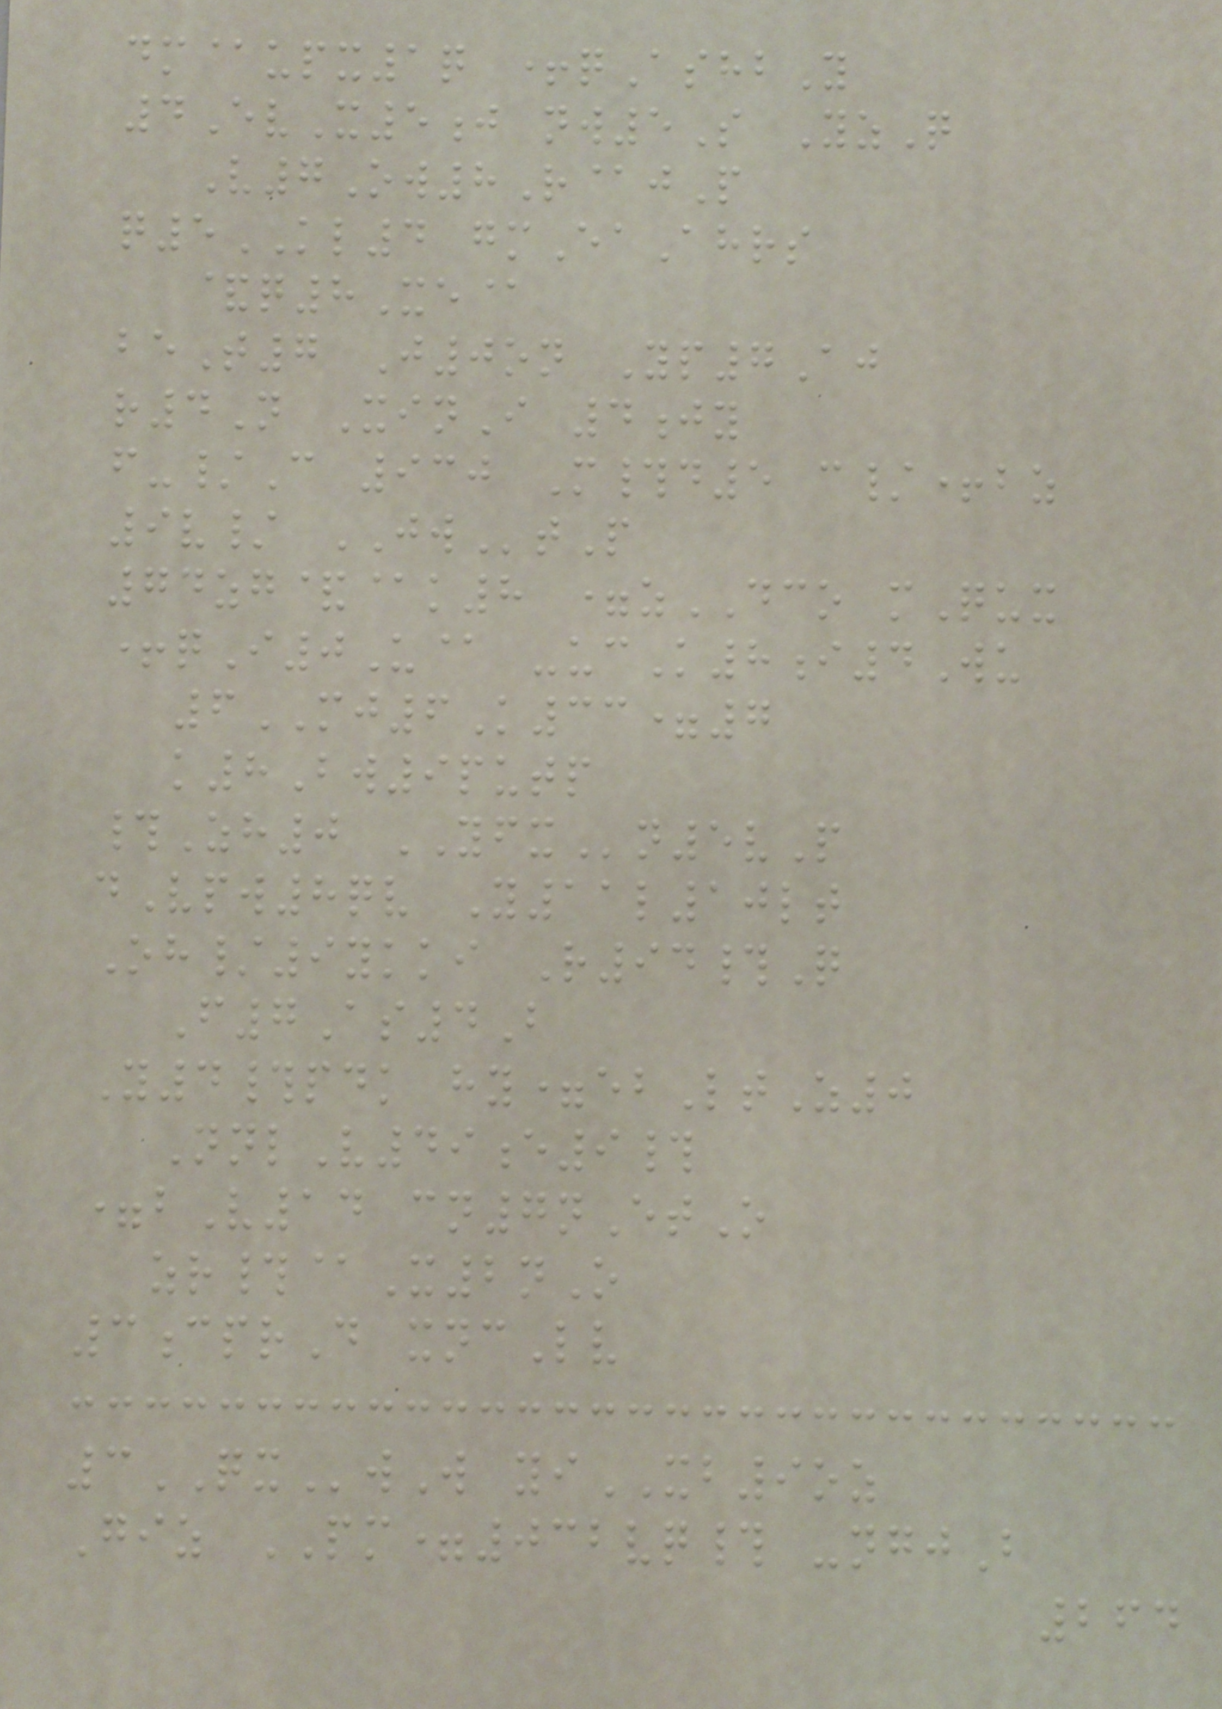dm@upx1q +qAshbY
4EvX5j nw5S YzQ
V7Ow8R@jP
q5KL4 gmEaAhrs
&q8Xe@
beT7 J0on Yp7Aj
r4N XinI 4jy
f-/C 930 M#d5 c/+bz
9v/ JWtP
74zg&@k8 =zDCO mQux
+qI0U@ -ucK8i4Wu
6MJ6K33=7
k8Bw9putp
#Zh0 YFXn5vP
dVpw8qv Y11l10lt
Oh/9ykki R94#Q
F7As4B
Y4#pdk hy=ebLtZ0
NnlV49e9#
=bV14 cn7nEtO
zr#@X2nO
3cprD xncLv
3QXwW yiXB9oz
Giz PM=032vq# -ngjB
264
